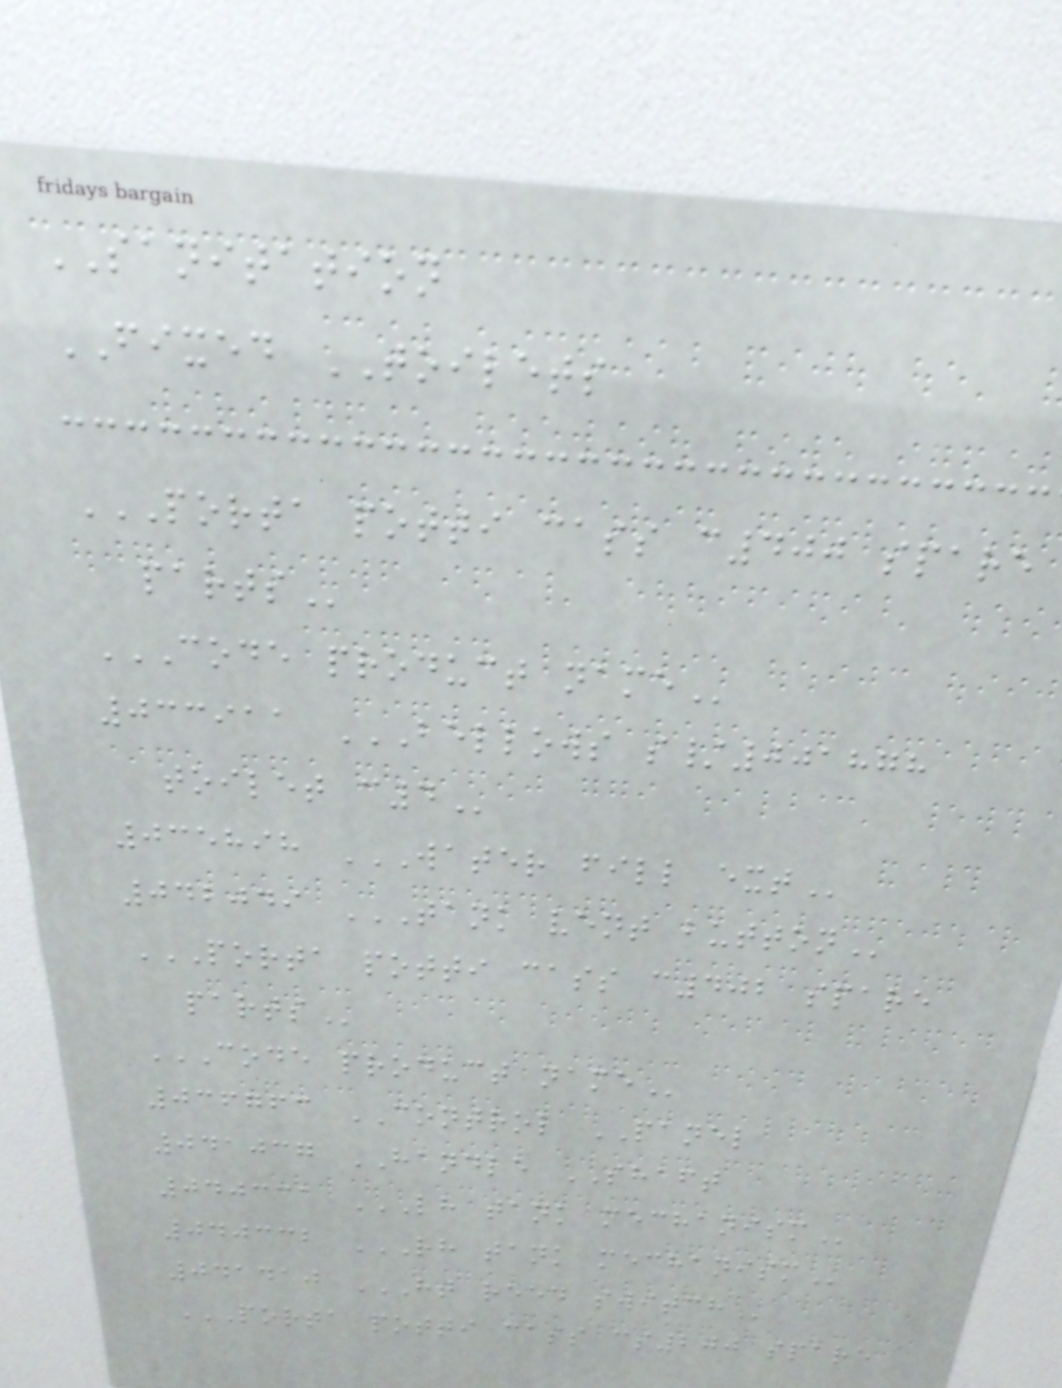SANITATION
FIXED TOILETS
PORTA POTTI CASS C400 SPARE
PARTS
CODE PRODUCT NAME
033911 BELLOWS S/001878
TOILET C4
035898 WATER FILL EXT
042049 TANK VENT BUTTON
PORTA POTTI CASS C402 SPARE
PARTS
CODE PRODUCT NAME
036763 CONTROL PANEL
041037 HANDLE SHAFT
040331 LH TANK MECHANISM
040332 RH TANK MECHANISM
041410 HT REED SWITCH
PORTA POTTI CASS CS200 SPARE
